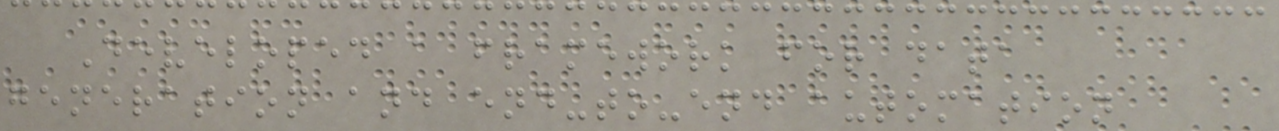Developed a framework for data
generation and end-to-end automation
